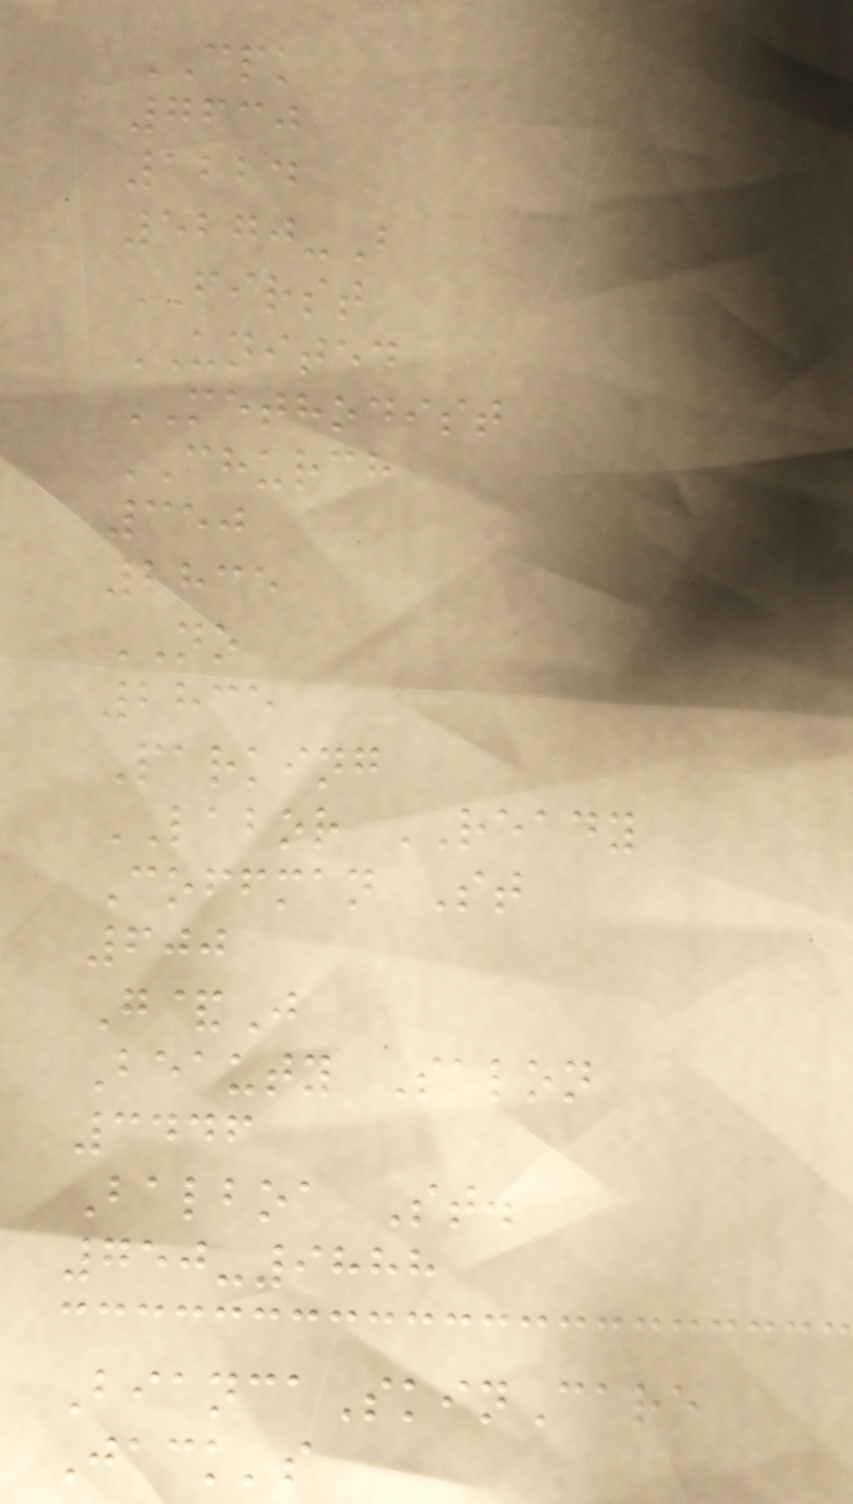CPK
7630
1224
5270-B
FIRST
UNITED
METHODIST
CHURCH
350
2835
NO
2835
Parking
LABOR READY
Coffman St
600
G&J
Beauty Salon
3446
Balboa St.
750-9888
BiancaSkinCare
Jack's
